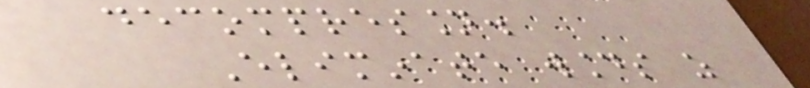decompression.
Eliminate wounds as
